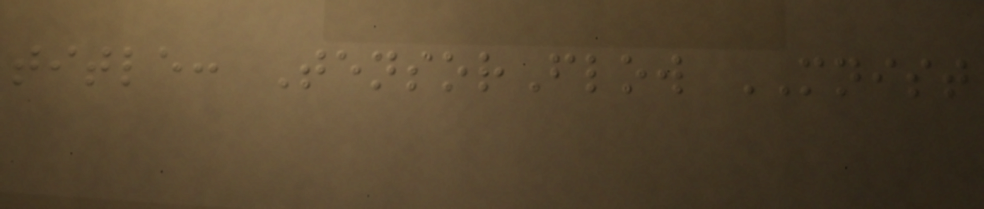title: TensorFlow MNIST
